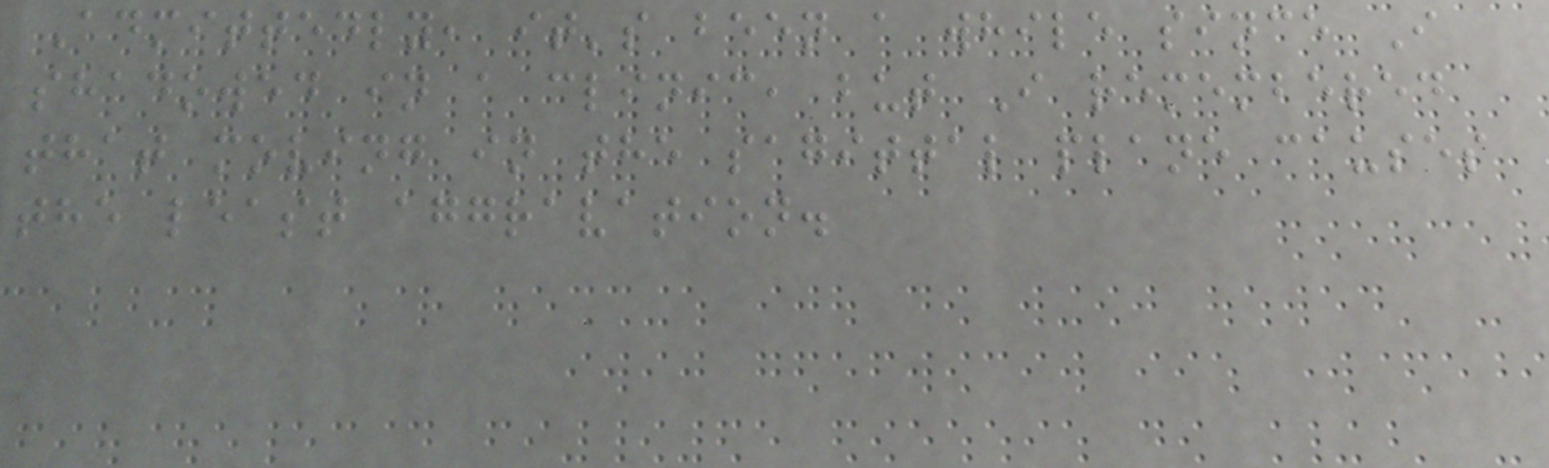Admittedly, it's been a while since I
shadowed in a clinic, but I remembered
that moving in the sagittal plane causes
the least aggravation.
